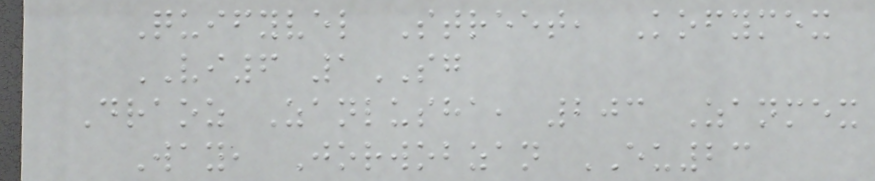Quifyvel Street, Kofymex
VI6 1SG
Draoz Zanlusha, 203 Zanmex
Way, Jorwobzan EU23
